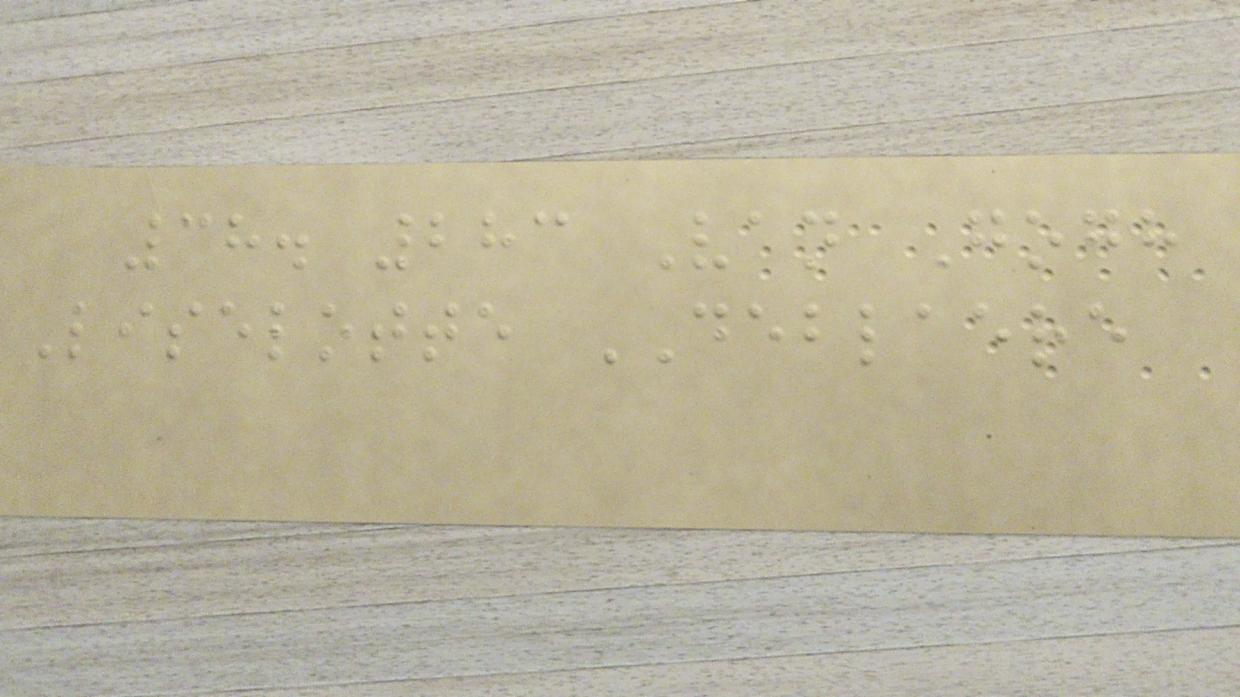38. 283 Van Gogh
Liselotte DEBLAERE
